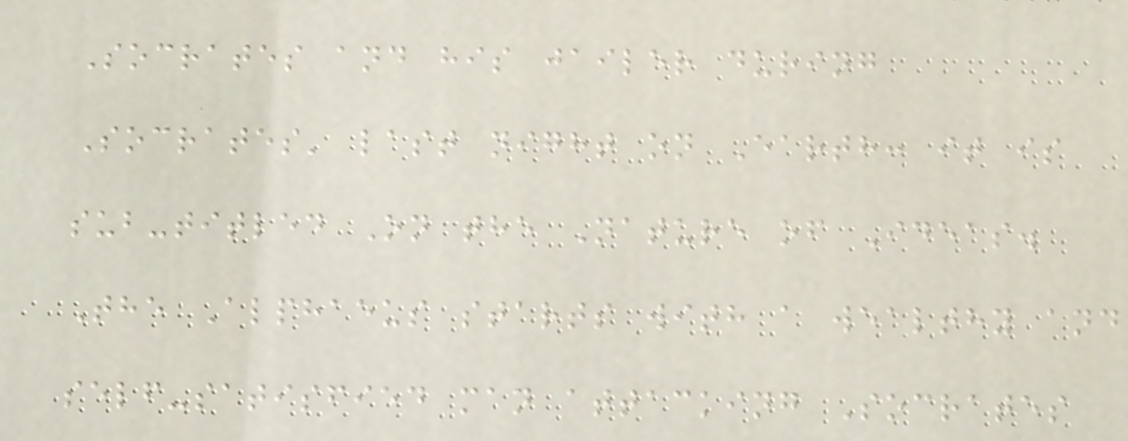Socrates and his jailer during
Socrates' last night on Earth: it is
sub-titled On the Nature of Ideas.
The Alphaeus starts with a wealthy and
self-satisfied man attacking Socrates
